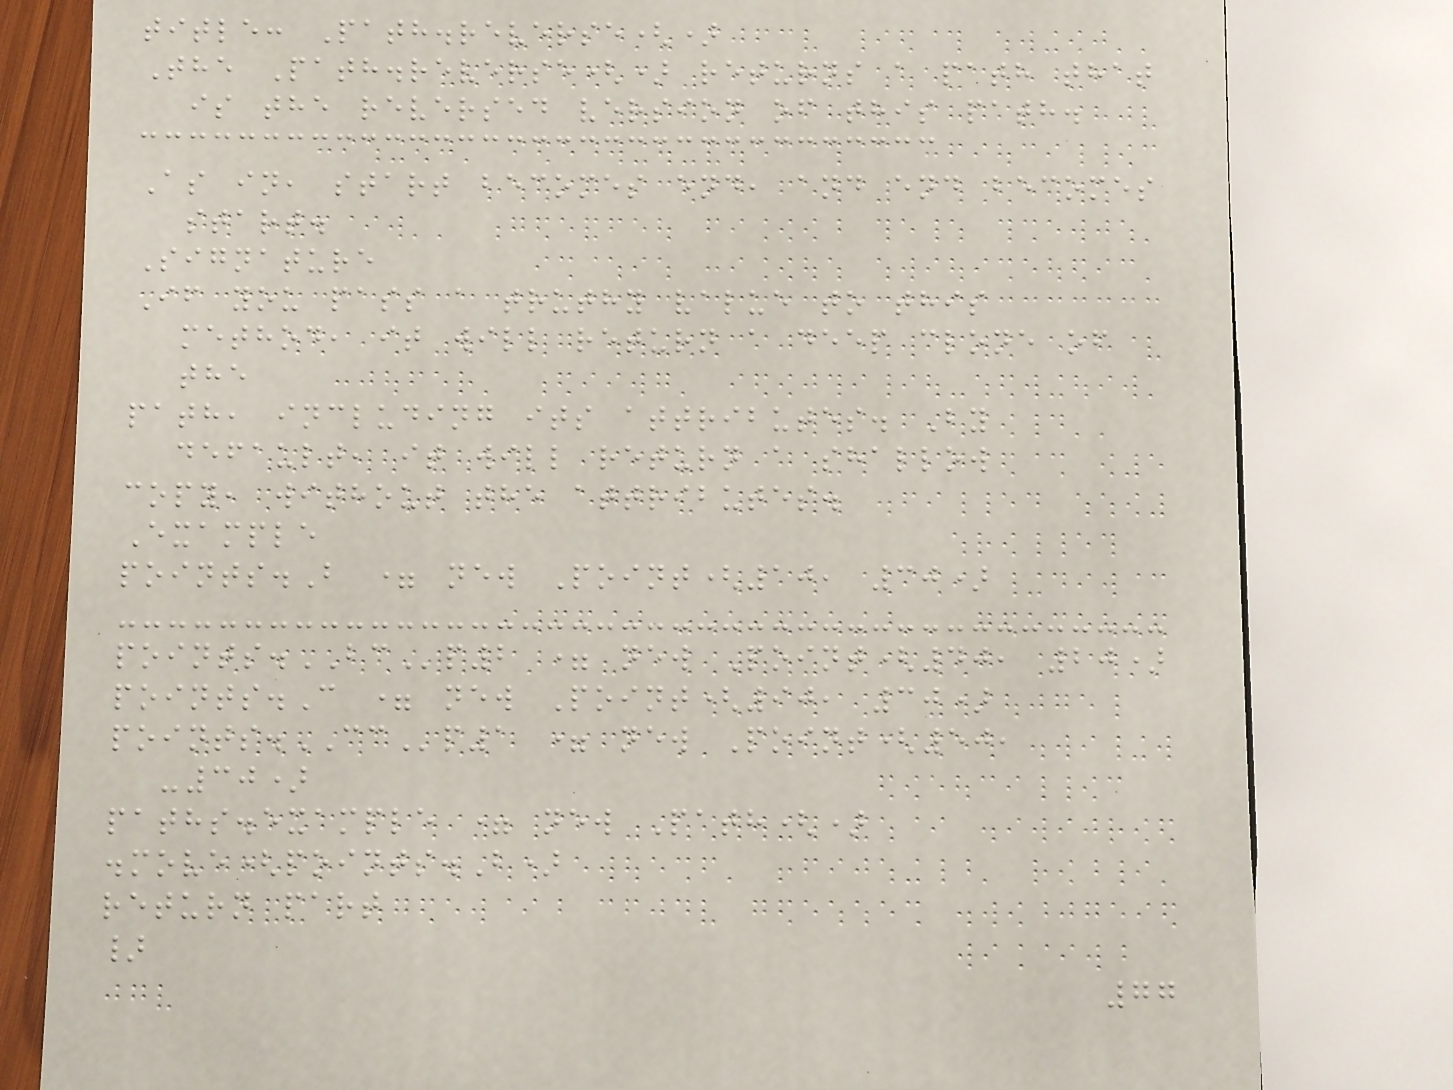title: Path.reverse()
The Path.reverse() returns a path that
is the reversed version of this path.
As in, start becomes end, and end becomes
start.
Signature
If you pass a truthy value to this
method, it will return a deep clone of
the
path, including its attributes. By
default, it will return a shallow
copy, without the attributes.
Example
points.B = new Point(10, 30)
points.BCp2 = new Point(40, 20)
points.C = new Point(90, 30)
points.CCp1 = new Point(50,
-30)
paths.example = new Path()
.move(points.B)
return part
}
77
